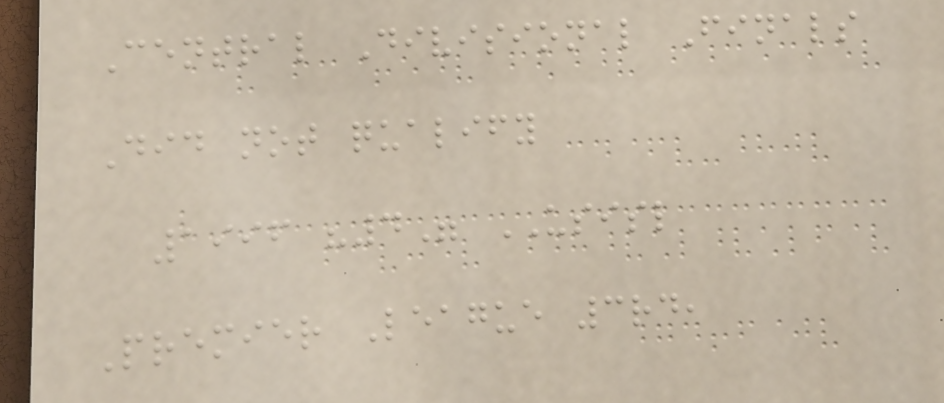Central Divisional Finals
Did not qualify
1996 "4" USISL
Premier League 3rd,
